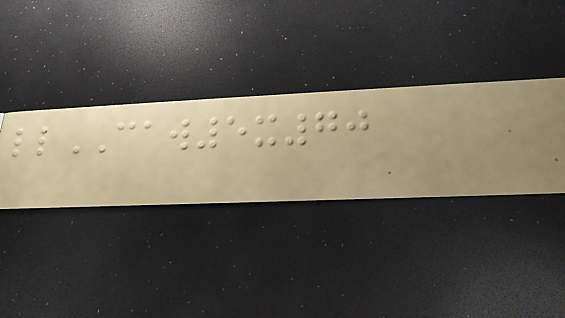llCAW5x70
